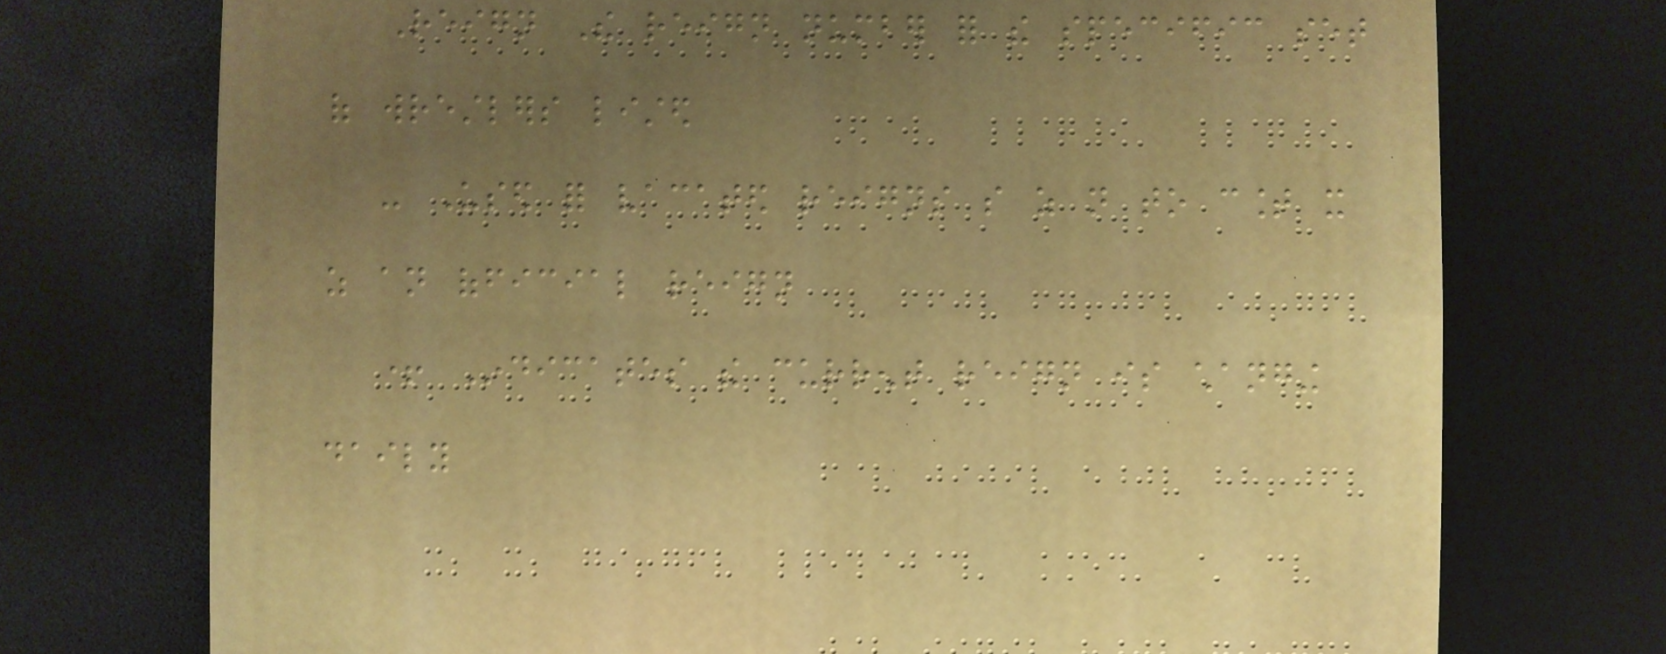Reign The reign number for the specific set
of wrestlers listed
- Used for vacated reigns so as not to count it
as an official reign
+ Indicates the current reign is changing
daily
